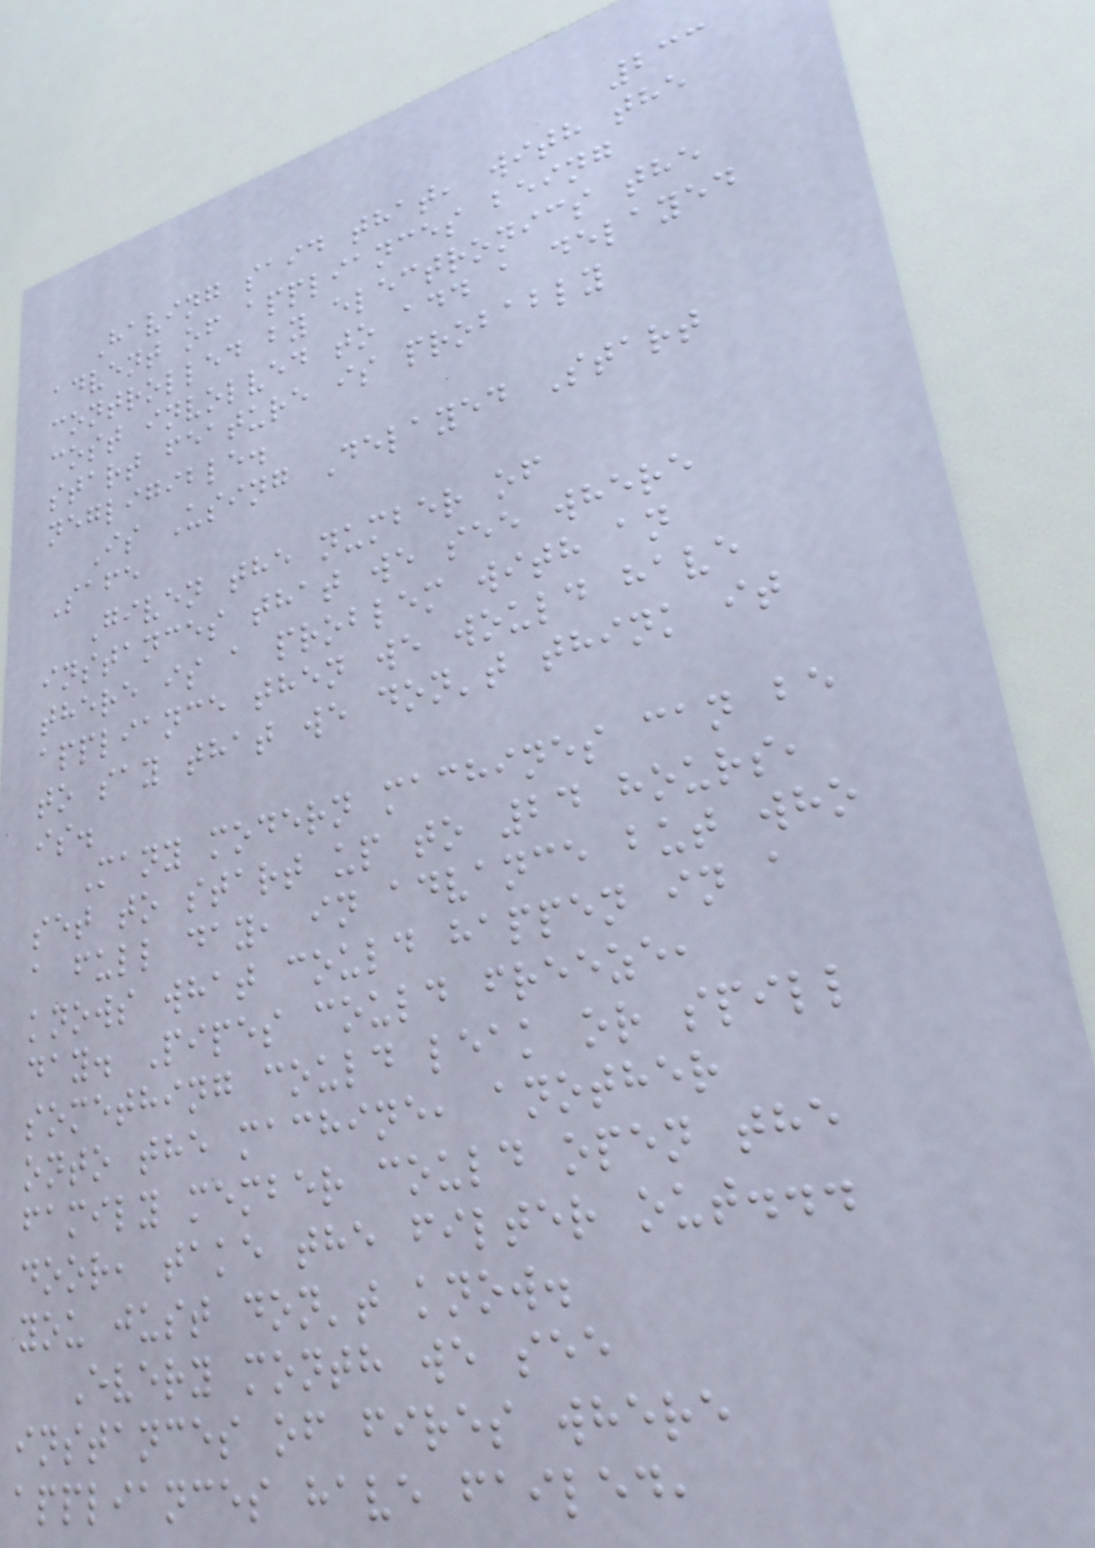233
Having said that, with the
advent of appliances being
controlled by electronics the
cost involved to add a delayed
start feature is probably
negligible.
Is Using Delayed Start
Safe
Given the number of
instances that we see where
there is a problem with an
appliance then we would have
to say that we don't think it
is.
Many modern machines can be
set to start up to 24 hours,
a full day, in advance but who
knows what could happen in a
day. Pipes could freeze,
something could leak or spill
onto the machine, another
family member could open the
door, take the filter out...
you just don't know.
Every month we see
instances of fires where
appliances have failed,
